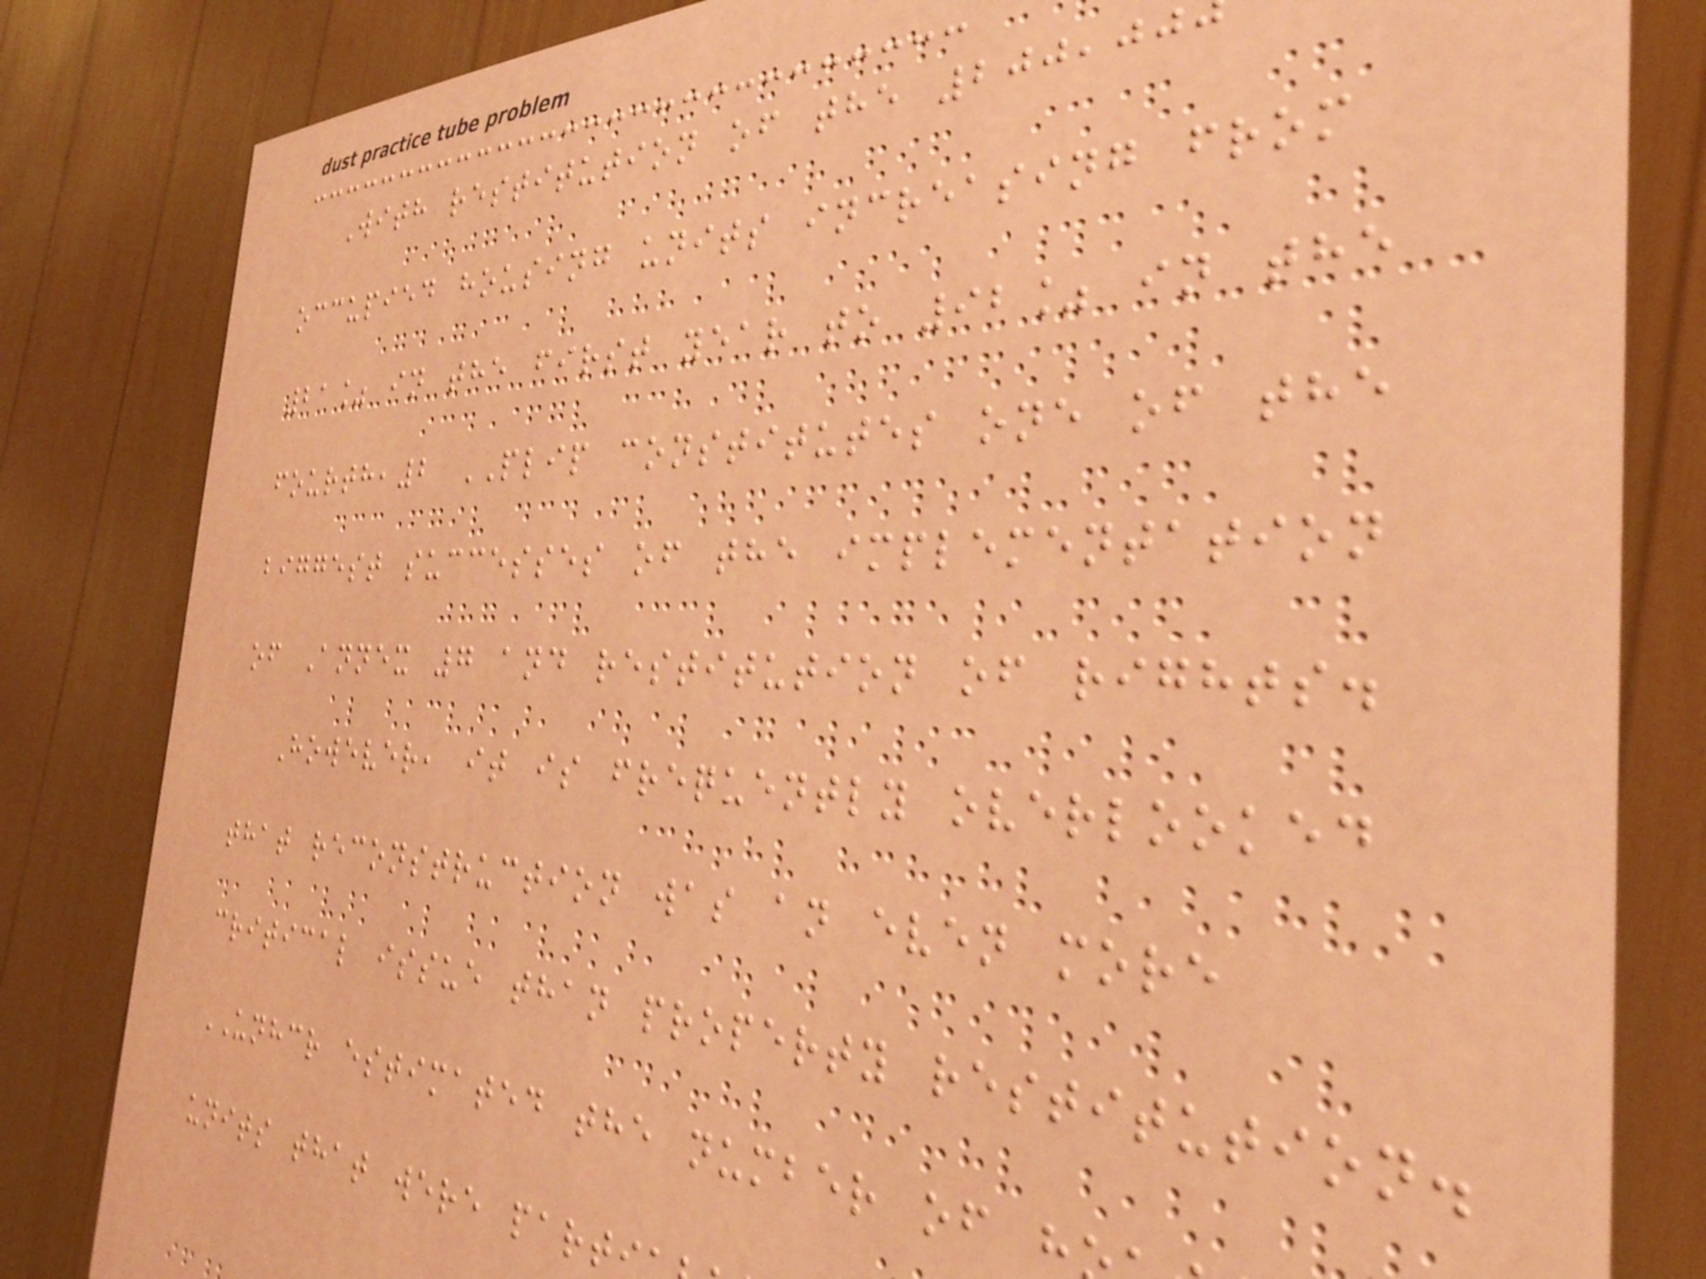With restitution of the 200,00
occupied housing units increasing from
21% in the first year to 92% in the
fourth,2 PLIP constitutes one of the
biggest successes of the implementation
of Annex 7 and restitution of rights.
However, it is frequently overlooked
that reconstruction was an even more
critical issue than property restitution.
UNHCR estimated the number of h
units that were part
